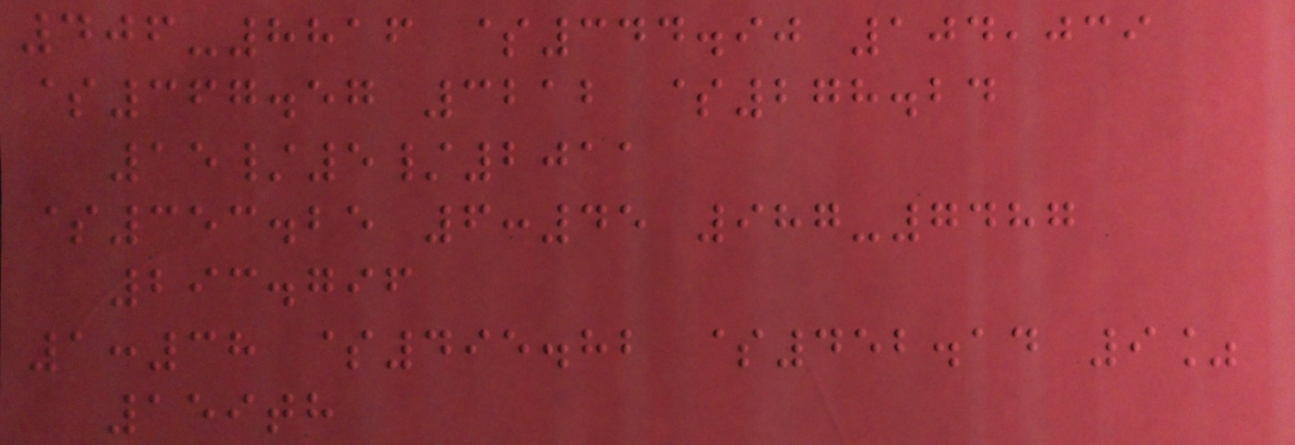406-8816 $344.90 104,039
$367.57 3212 $278.24
15/5/2011
$353.25 6:45 987-7487
293.796
1:38 $495.82 $452.14 9%
159th
